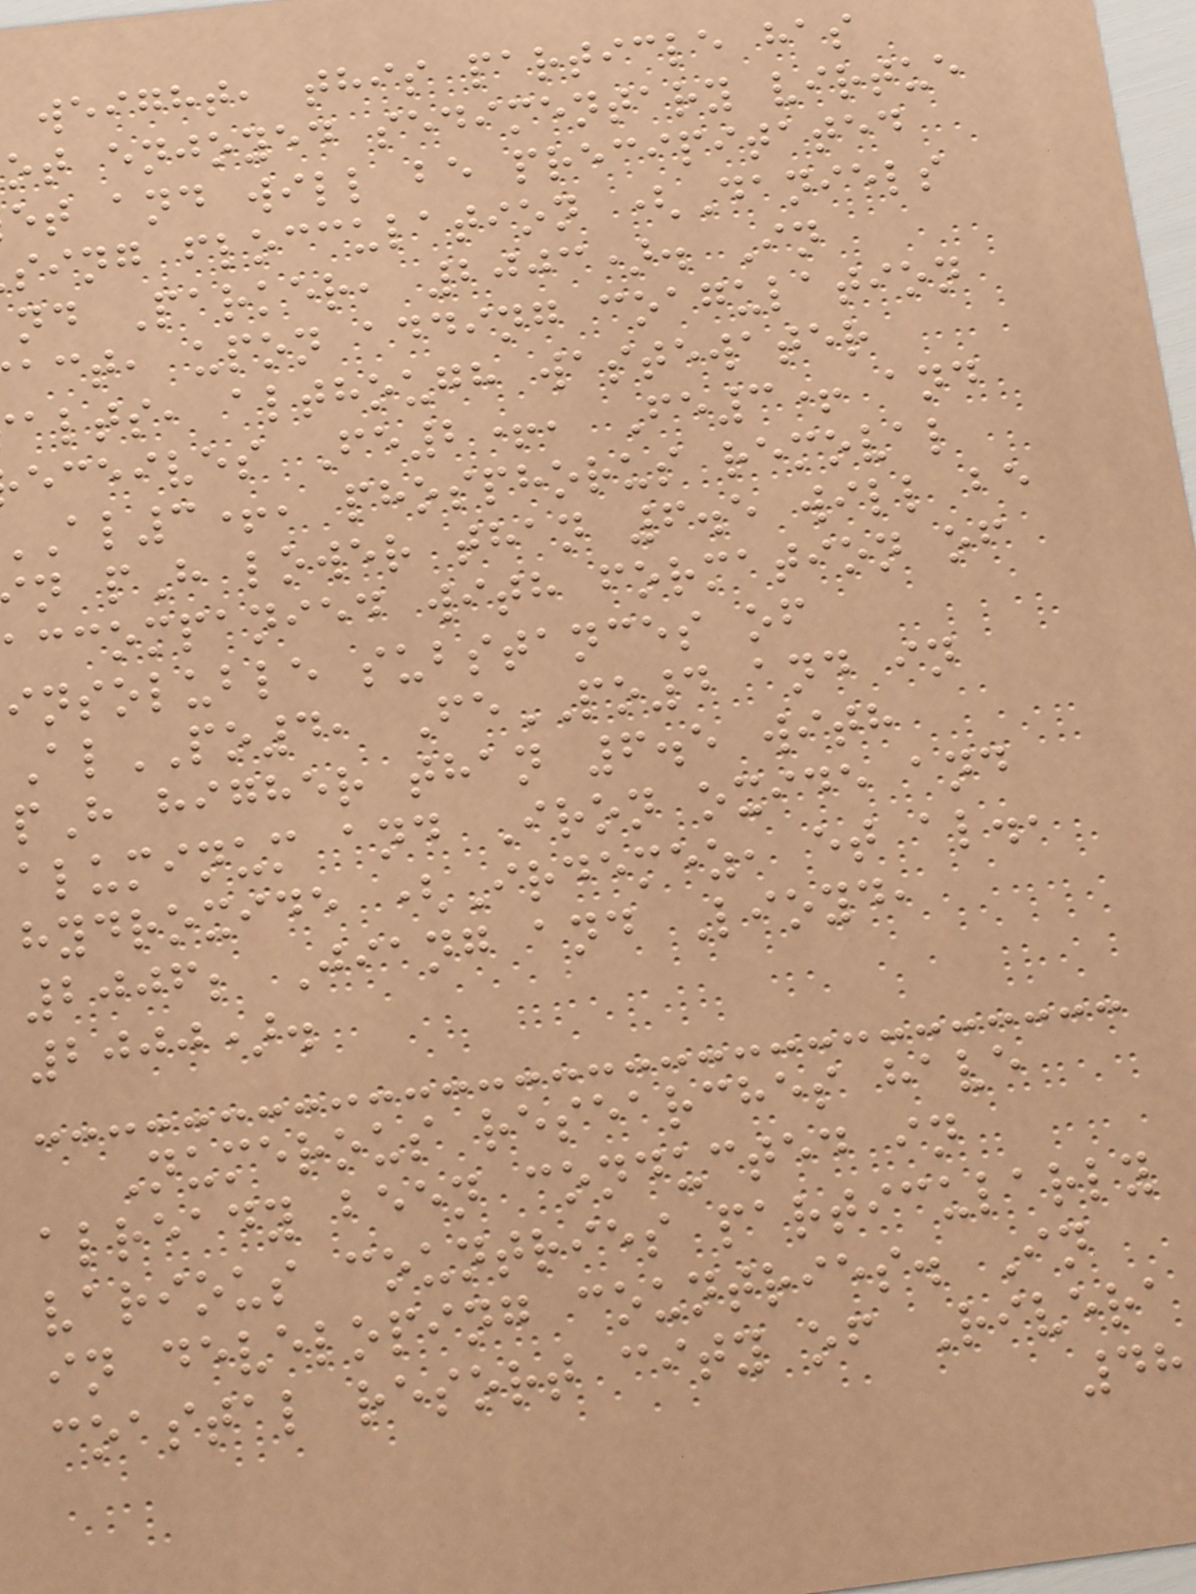weight, this particle has
ot enjoyed sedimentary virtue
et and will be precipitated
sing flocculation (Daniels
nd Parker, 2003). In
act, upon adding coagulation
alts, although wastewater
eceives Fe2+, Fe3+ and
al3+, phosphorus removal
n pH lower than 6.5 will be
accompanied with formation of
insoluble substances of
AlPO4, FePO4 and in
pH higher than 6.5 with
aluminum and Iron oxide and
hydroxide (Irdemez, et al.,
2006; Jiang and Lioyd,
2000).
Numerous researches have
already been conducted in
various countries particularly
in developing countries. In
coastal resort city of Rivera
48
